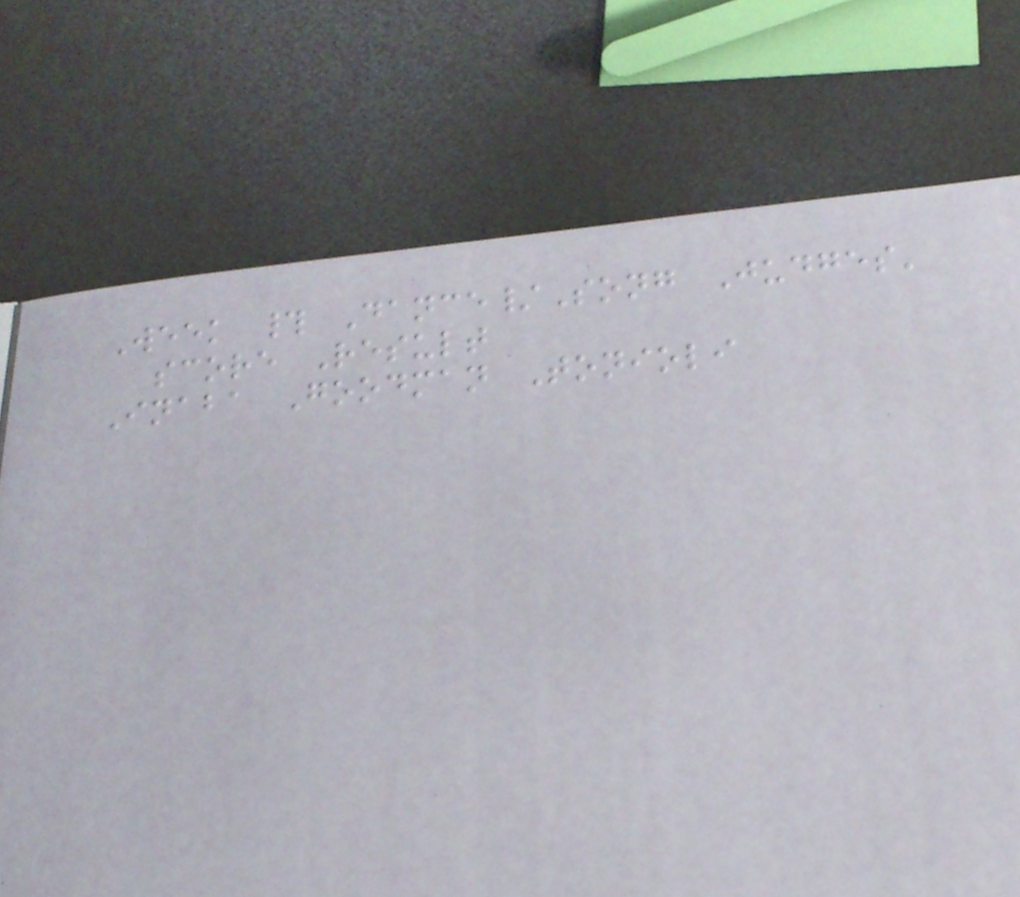Week # Dance/Song Judges'
score Result
Inaba Goodman Tonioli
